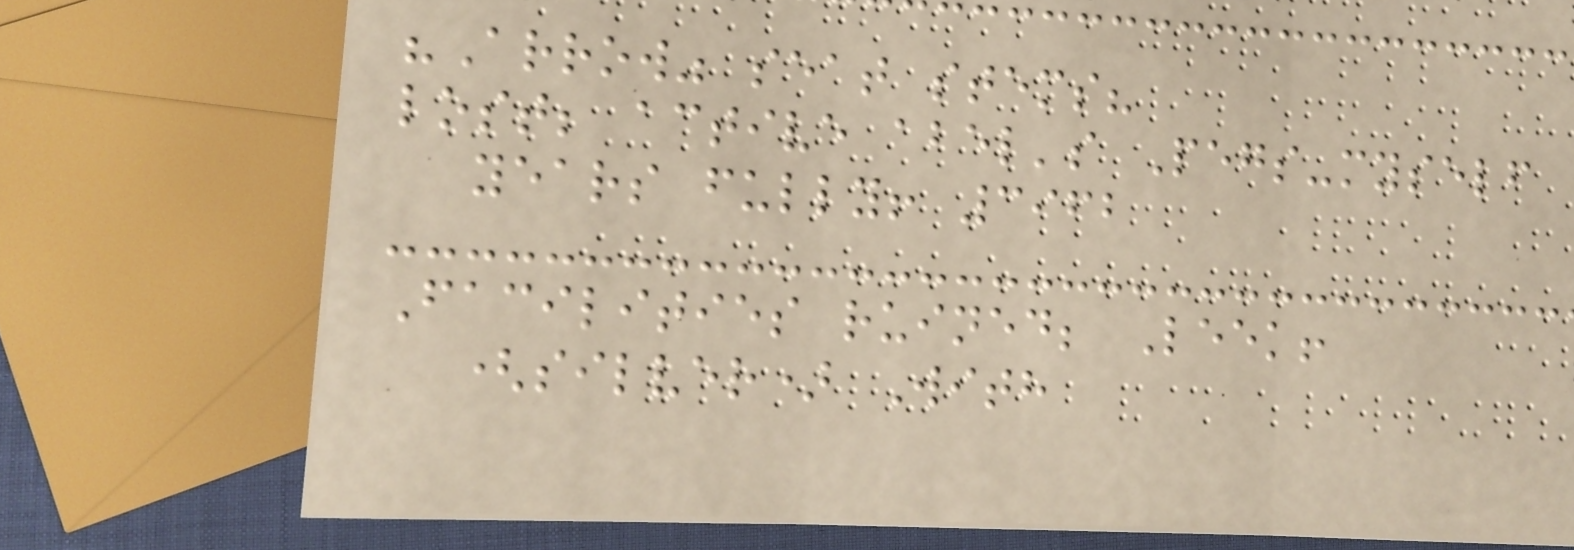"Arrow" seat stems?
lost; active abel's Pegs-myself
years fully! 3962
Facilities ruined; Leek!
(silver) With
